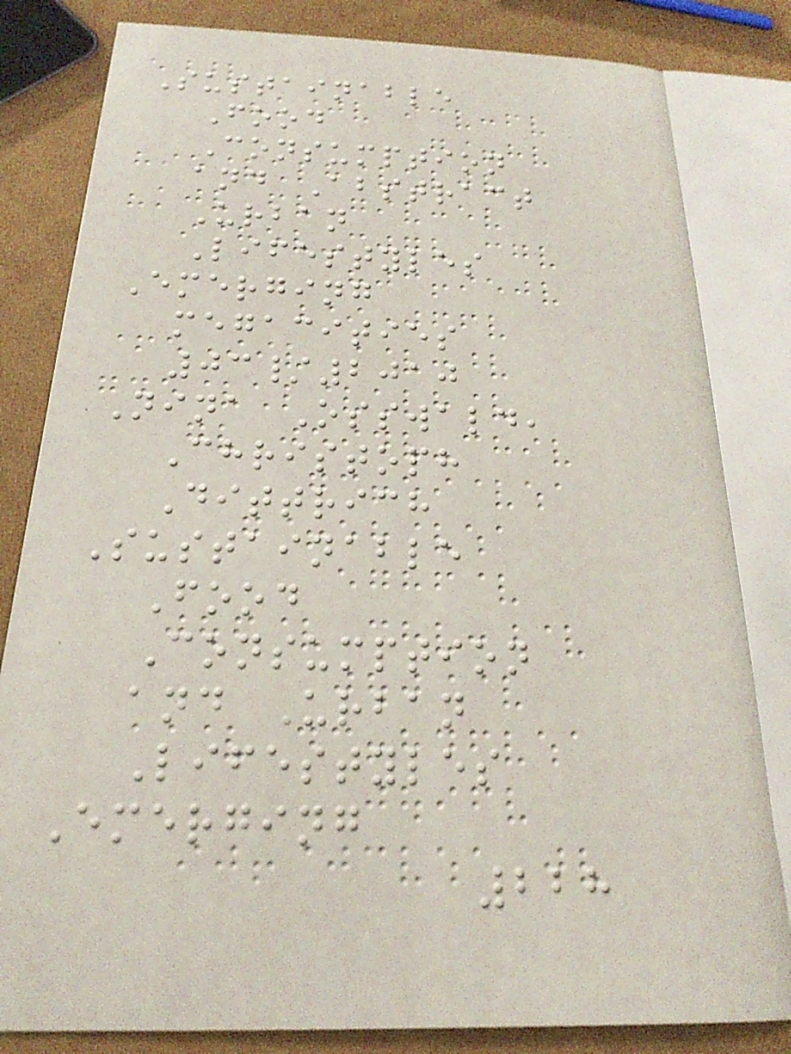Sustainable
Food
Consumption
and Abstract
Urban
Lifestyles
Emerging
megacities
03/2010
Nina Osswald,
Christoph
Dittrich
Sustainable
Food
Consumption
and Urban
Lifestyles
Emerging
228
